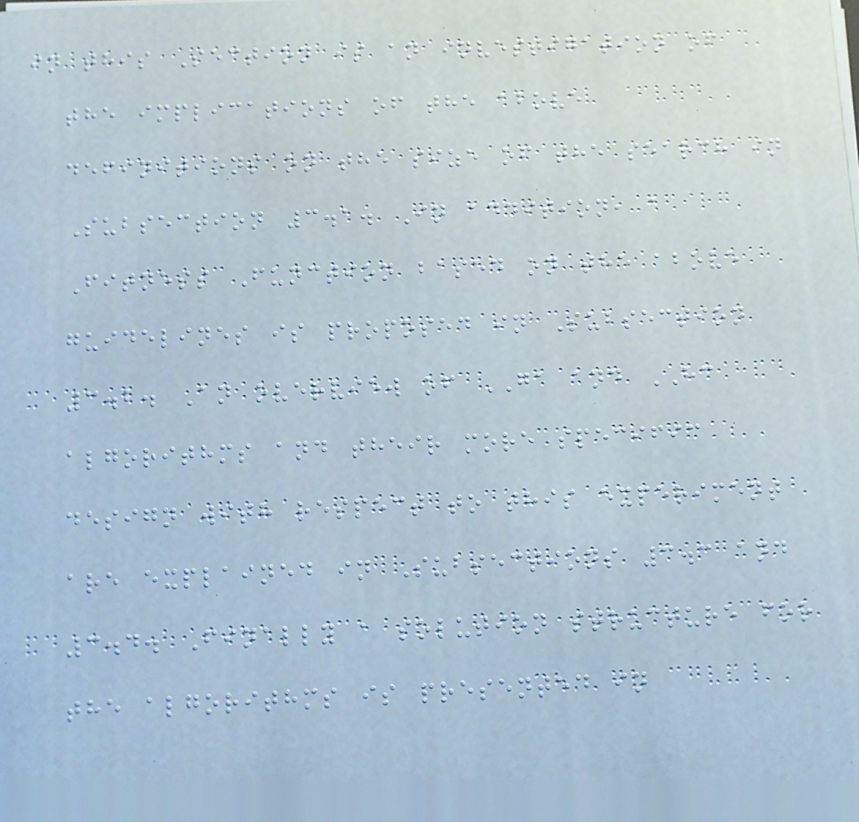in this Section is an investigation of
the implications of the above
definitions on the size of the search in
Subsection 3.1. In addition, a
Fitness Function based on the above
guidelines is proposed in Subsection
3.2. An overview of GA and HC
algorithms and their more specific
design with respect to this experiment
are explained in Subsections 3.3 and
3.4. Finally a solution structure for
the algorithms is presented in
